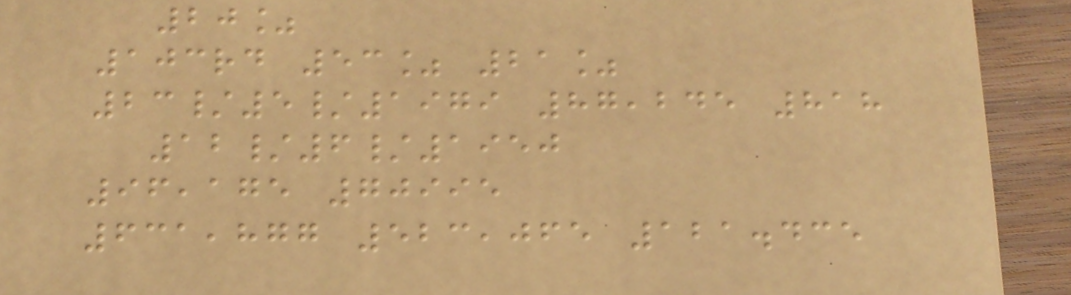20%
103rd 53% 21%
23/5/1979 87,245 818
12/6/1950
96,175 70995
631,877 523,065 121.435
